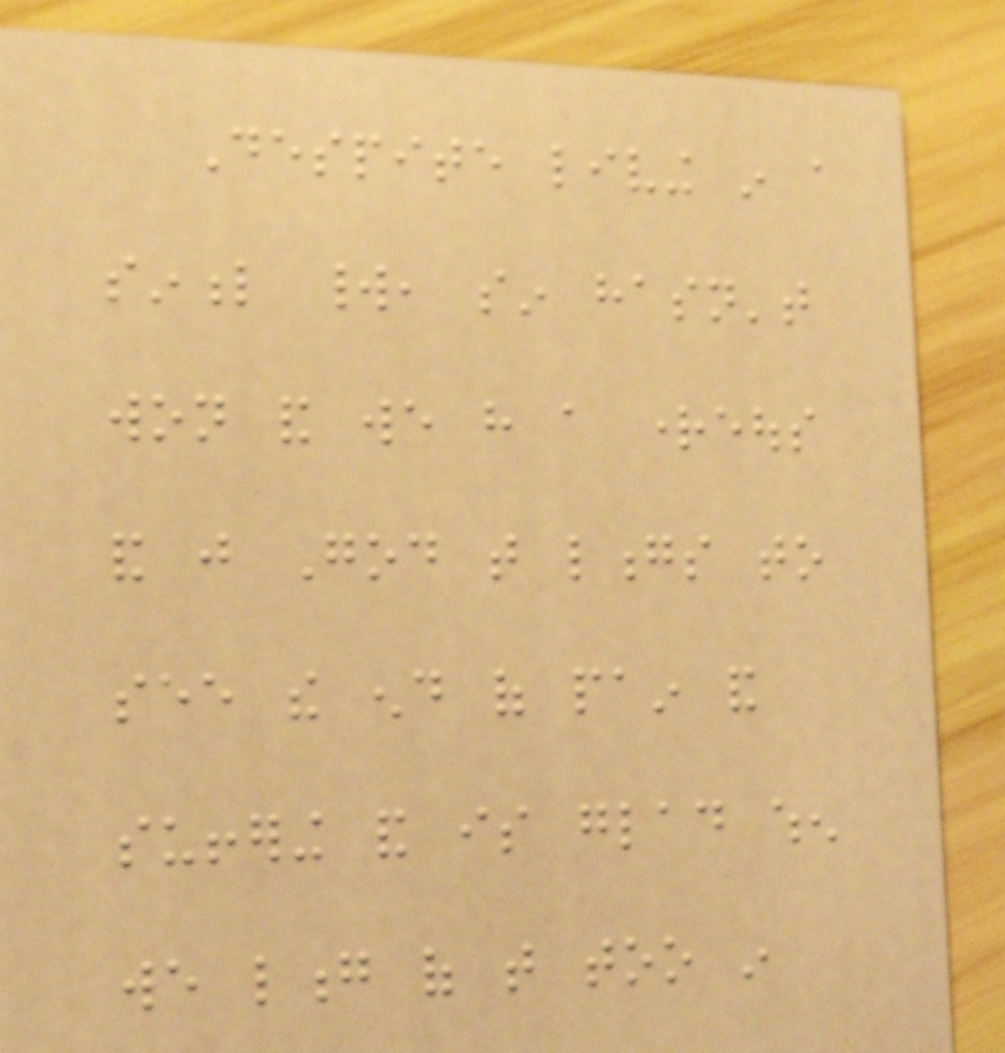Despite living in a
sinful world, sin hasn't
won and we have a righteous
and just God that longs to
see the end of pain and
suffering and is glad when
we long of that too in
